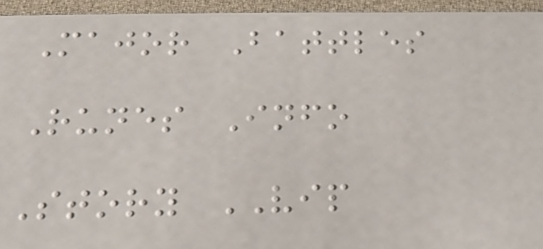Major Battles
Runes Info
Story VIP
